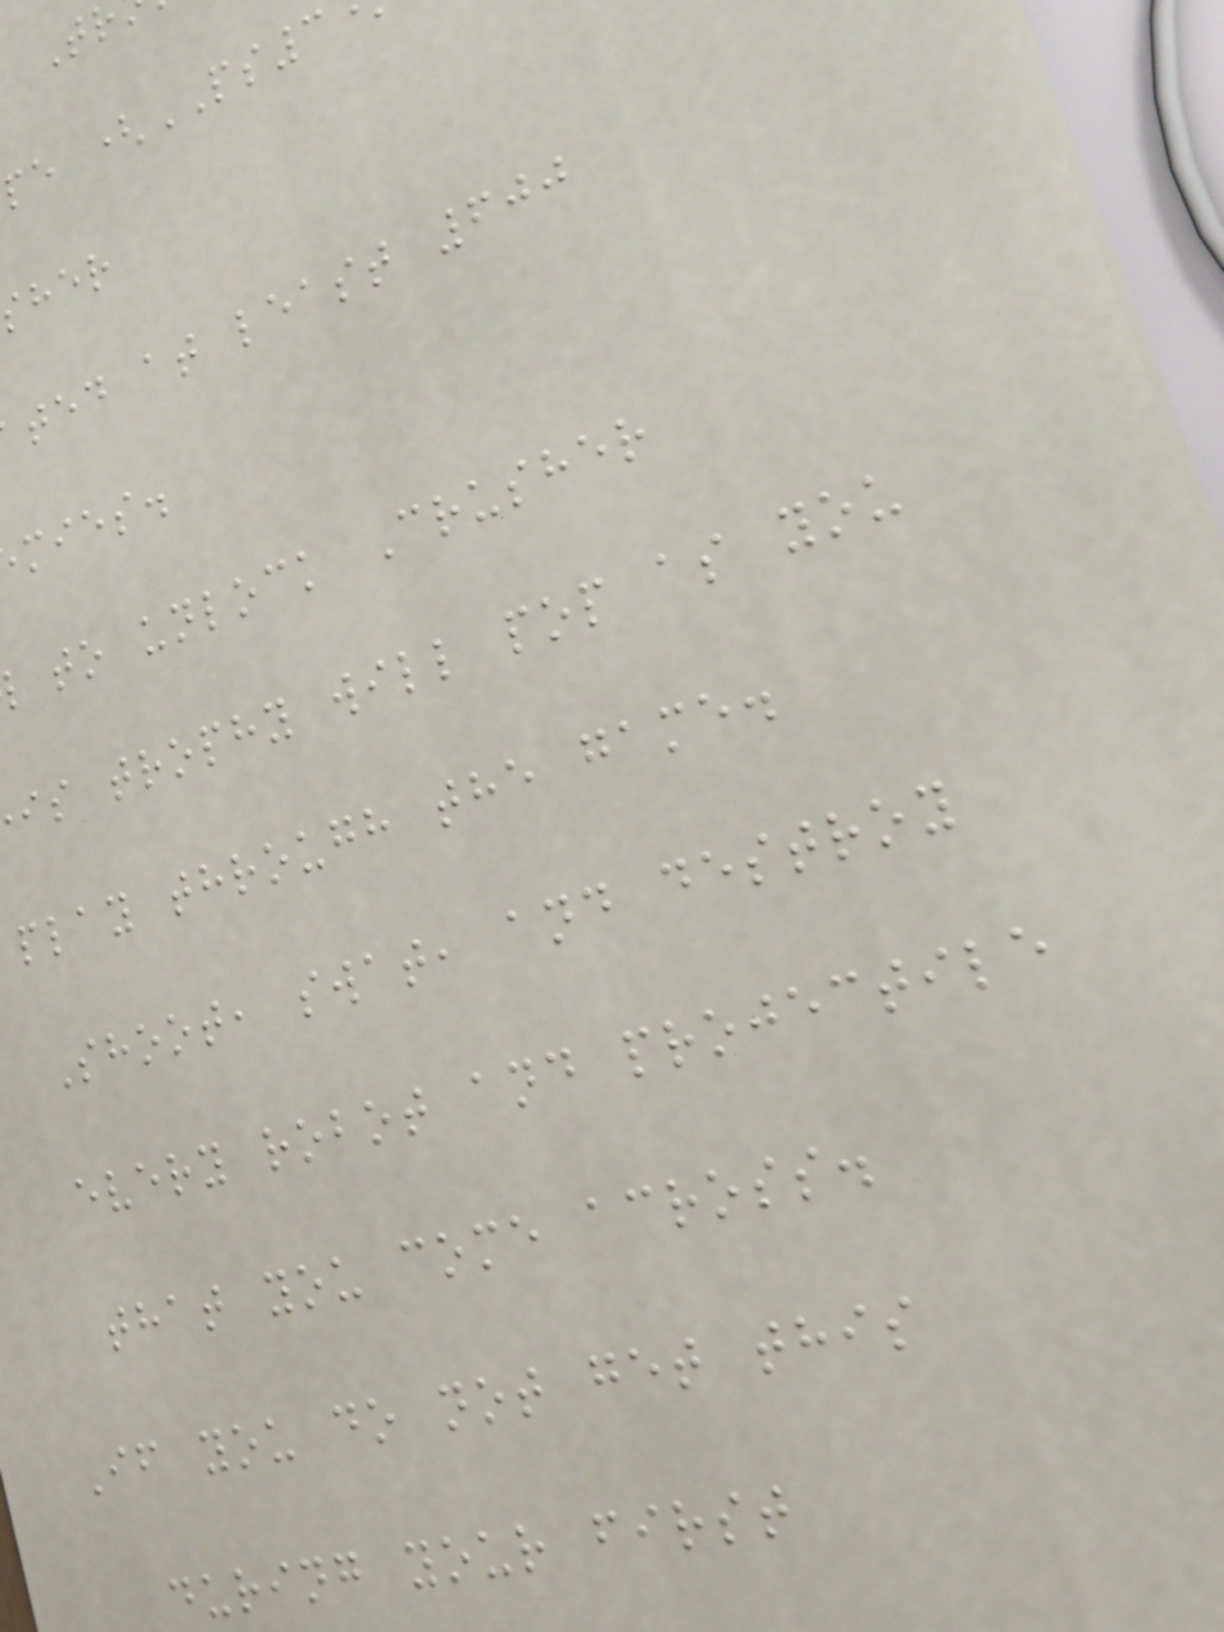pe (PS3
ted at least 600
mies.
to unlock Crusher
is trophy will pop as you
play through the game.
Shoot, swat, and destroy
every robot and projectile
that you come across.
If you do not get this
during your first
